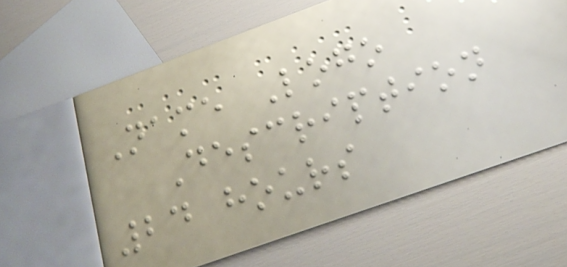Name Logo
Description
24 hours
